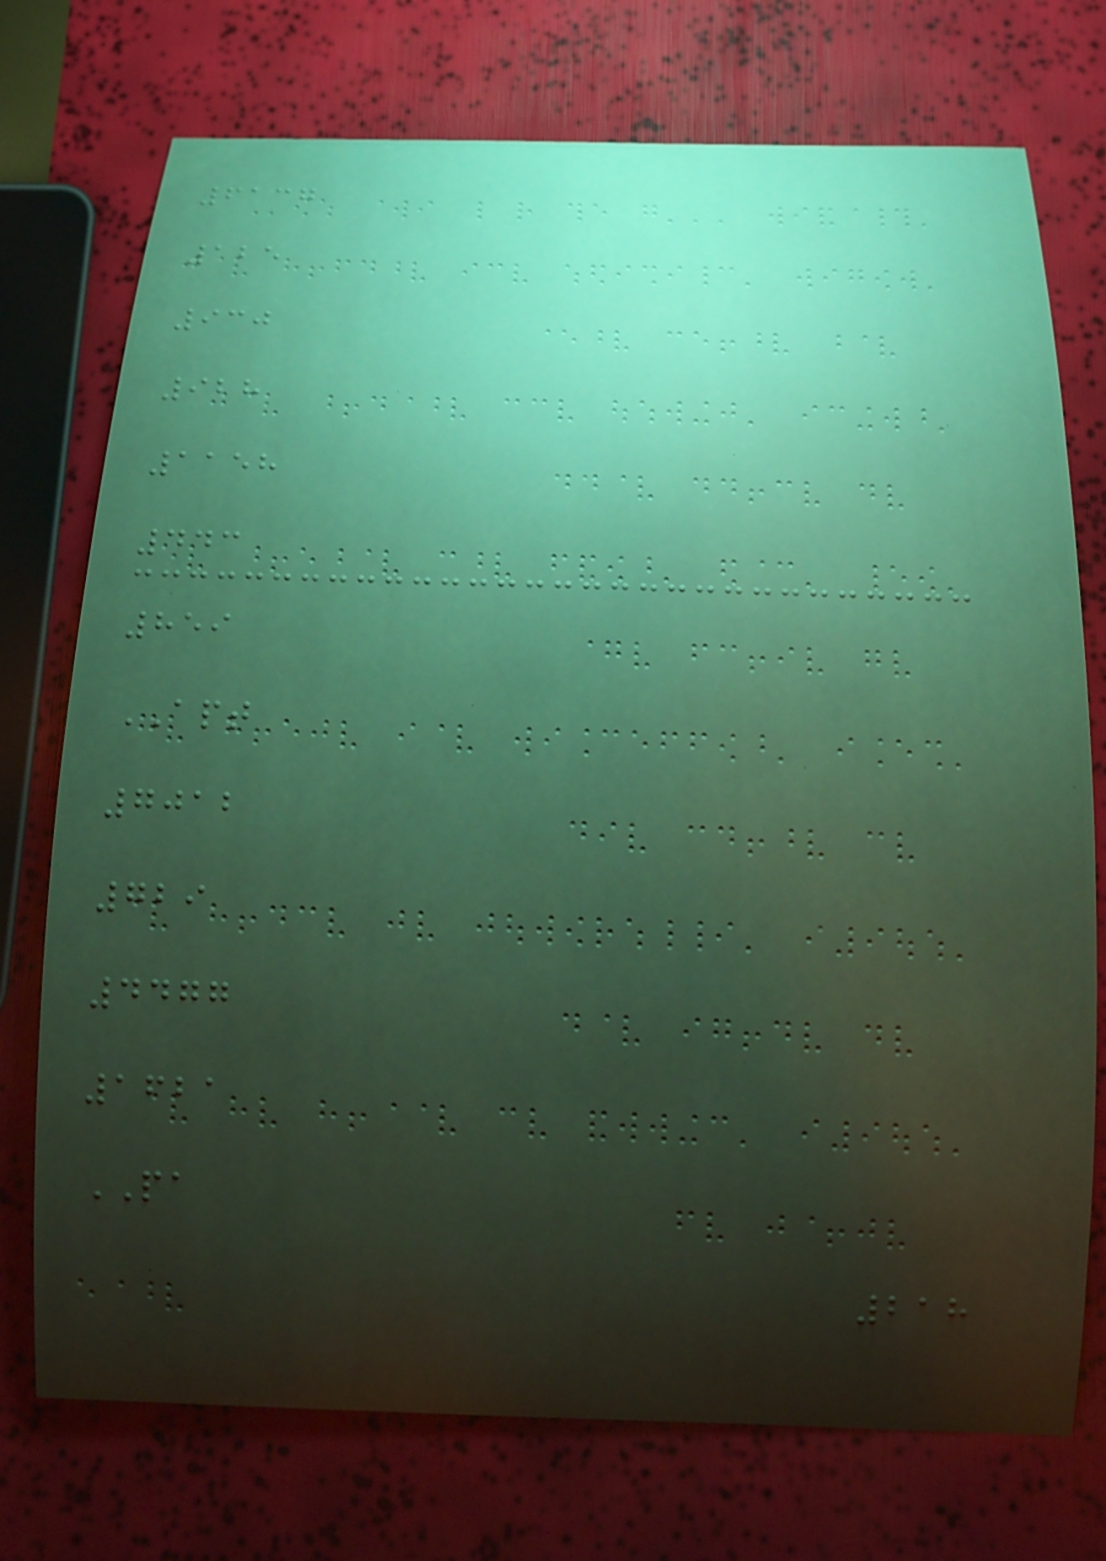6137
125
930
928
1158
443
859
APT
7012
729
4477
1621
PA
218
